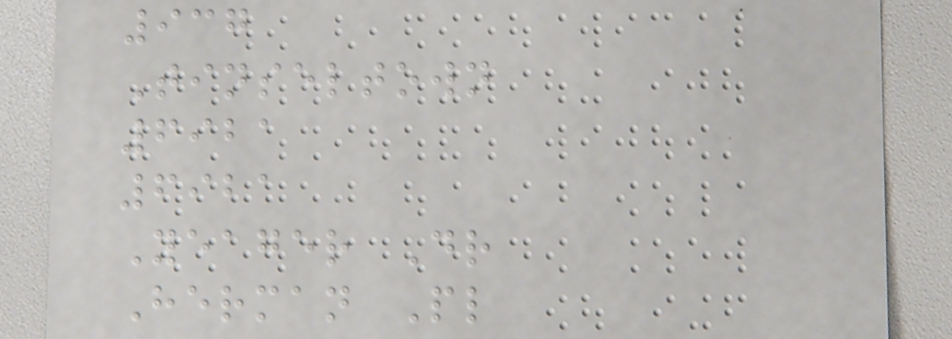937
Tinseltown
6921
6921
Yeager Dr
Herman Pl
